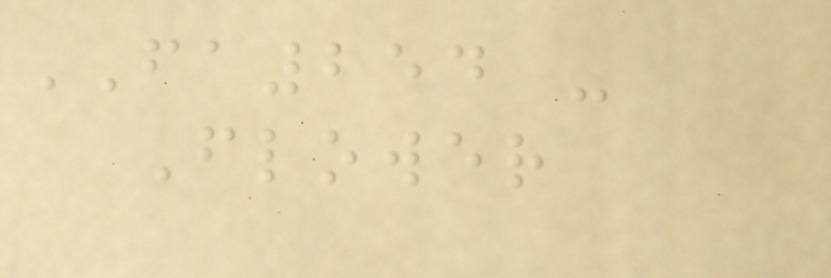FA254 -
Flower
